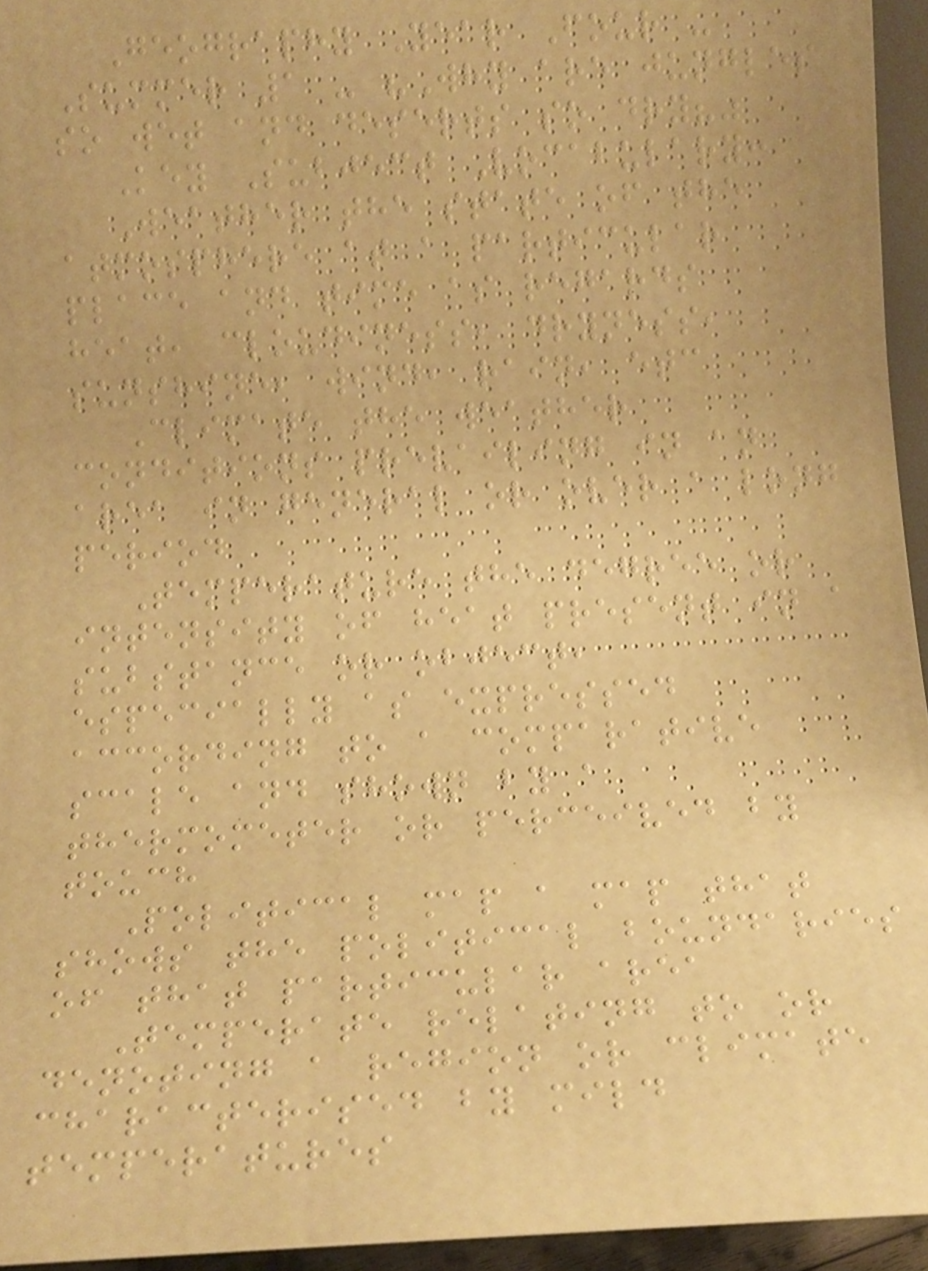Geography Year Four -
Summer 1 - "Why are jungles
so wet and deserts so dry?"
Key Subject Vocabulary:
Weather the state of the
atmosphere at a particular
place and time as regards
heat, cloudiness, dryness,
sunshine, wind, rain, etc
Climate the weather
conditions prevailing in an
area in general or over a long
period
Temperature the degree or
intensity of heat present in a
substance or object,
especially as expressed
according to a comparative
scale and shown by a
thermometer or perceived by
touch
Political map a map that
shows the political boundaries
of that particular area
Temperate relating to or
denoting a region or climate
characterised by mild
temperatures
